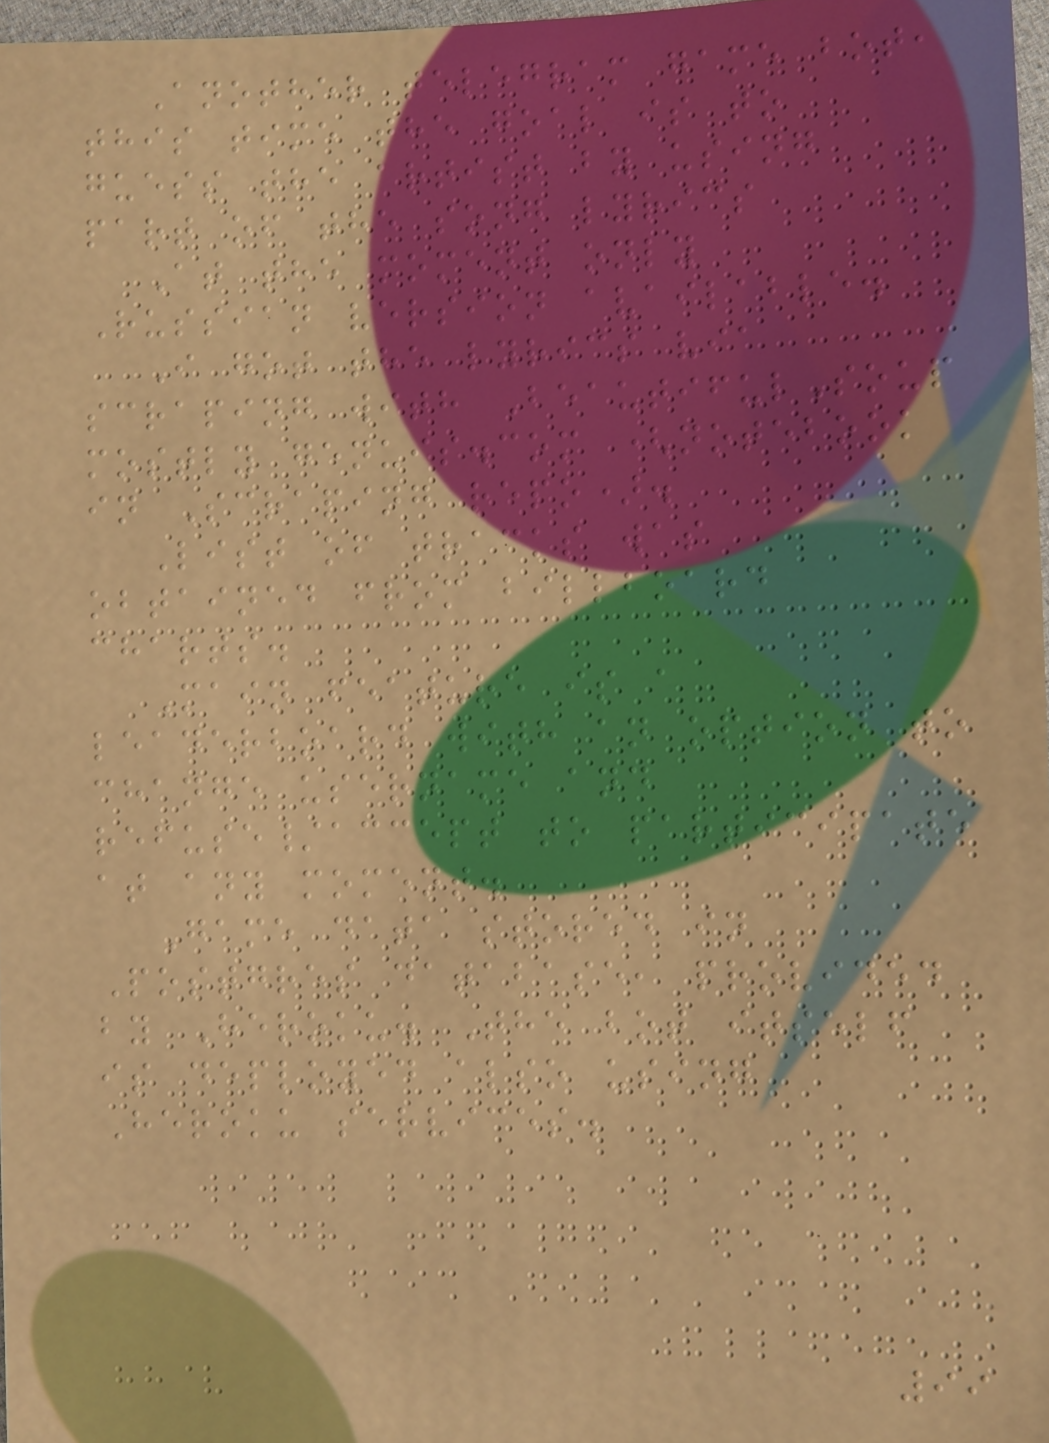Another telegram game bot,
this time the goal is to
guess the artist by using
part of the song lyrics
At the moment only
Russian version available.
I got the lyrics via
scraping with BeautifulSoup
mostly genuis.com (notebook
in Scraping repo).
List of tracks was
obtained from billboard
charts.
Main feature is a
leaderboard with an option to
change username and
refuse/accept to participate
at any moment.
Game data stored in
Postgres database, provided
by Heroku. The bot itself
is deployed also using
Heroku services.
99
